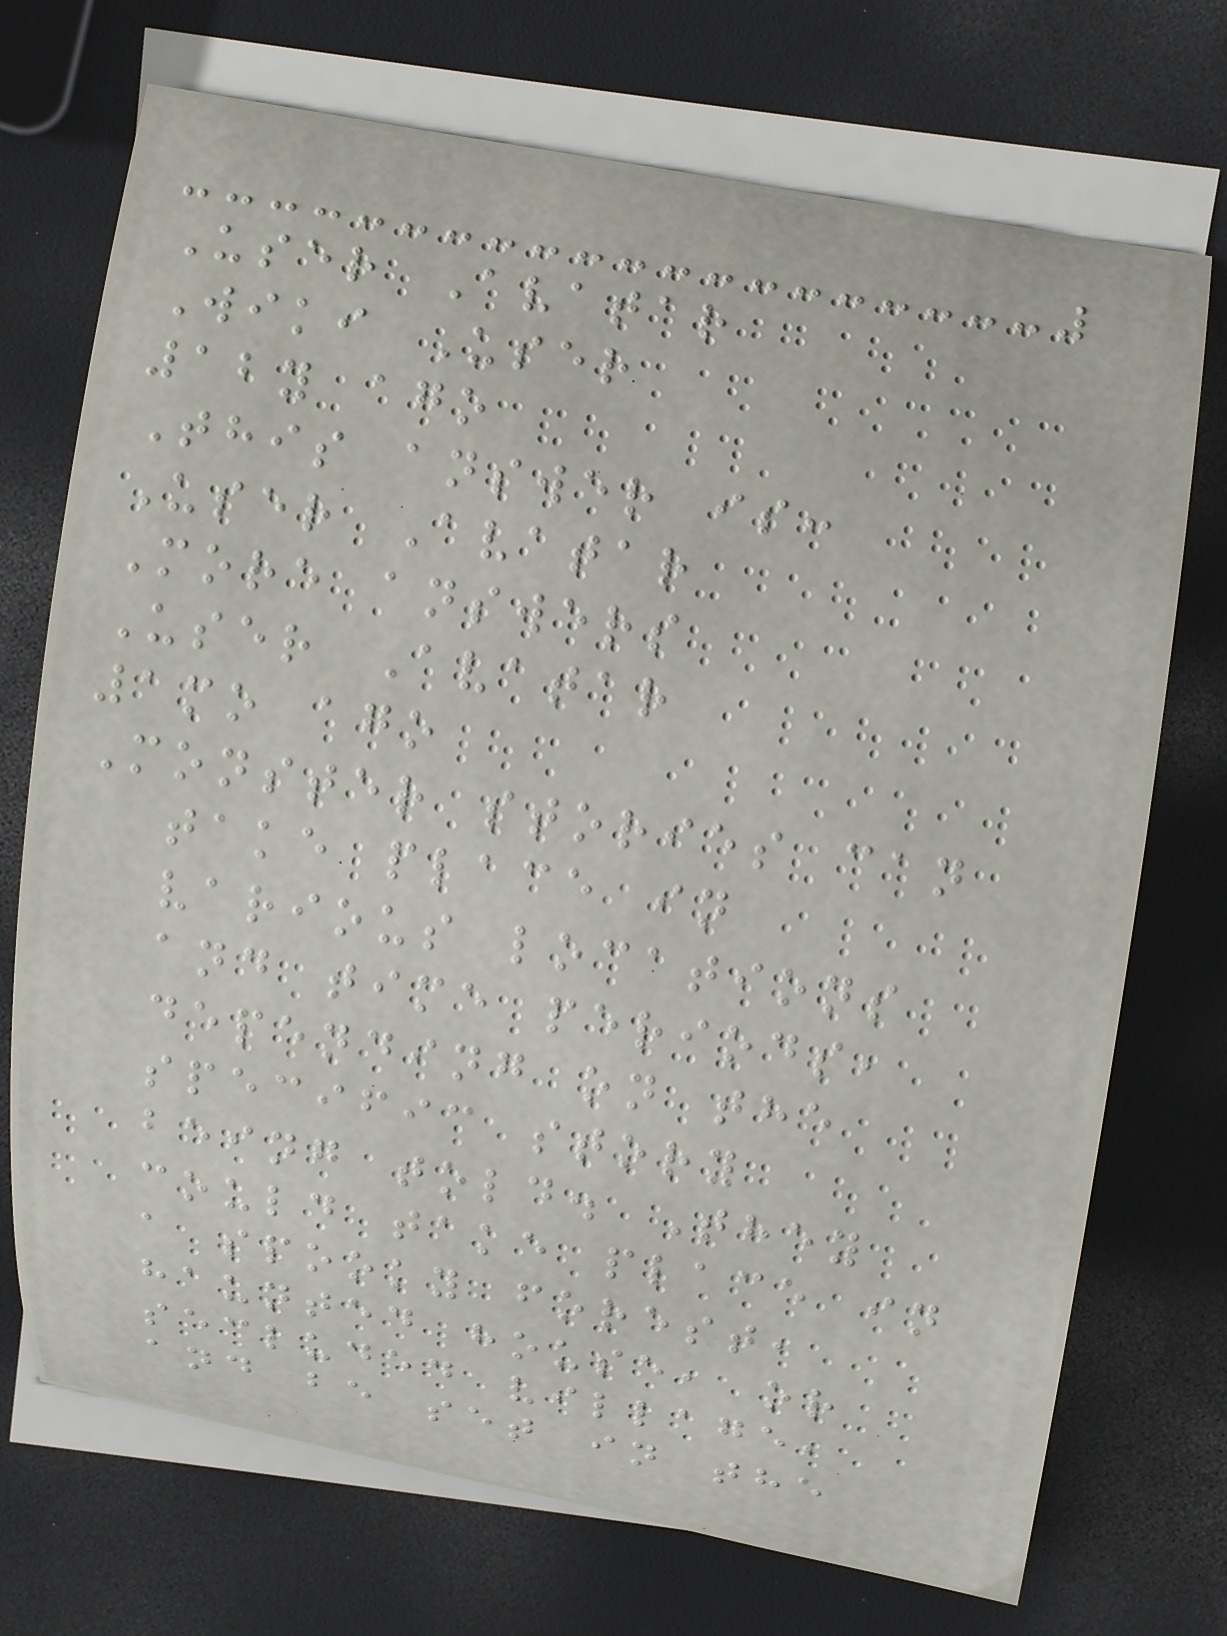User Avatar
Wiki User
12y ago
This answer is:
User Avatar
More answers
User Avatar
1mo ago
Monster stories can
take place in
various locations
and time periods,
depending on the
specific story
being told. They
could take place in
a spooky forest,
haunted house, or
secluded village,
and be set in the
